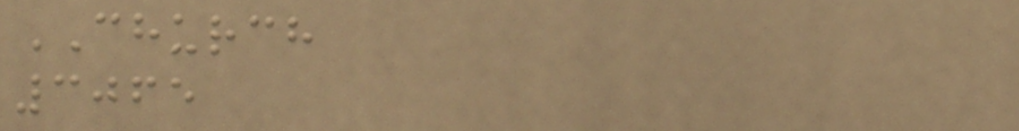CHURCH
3065
